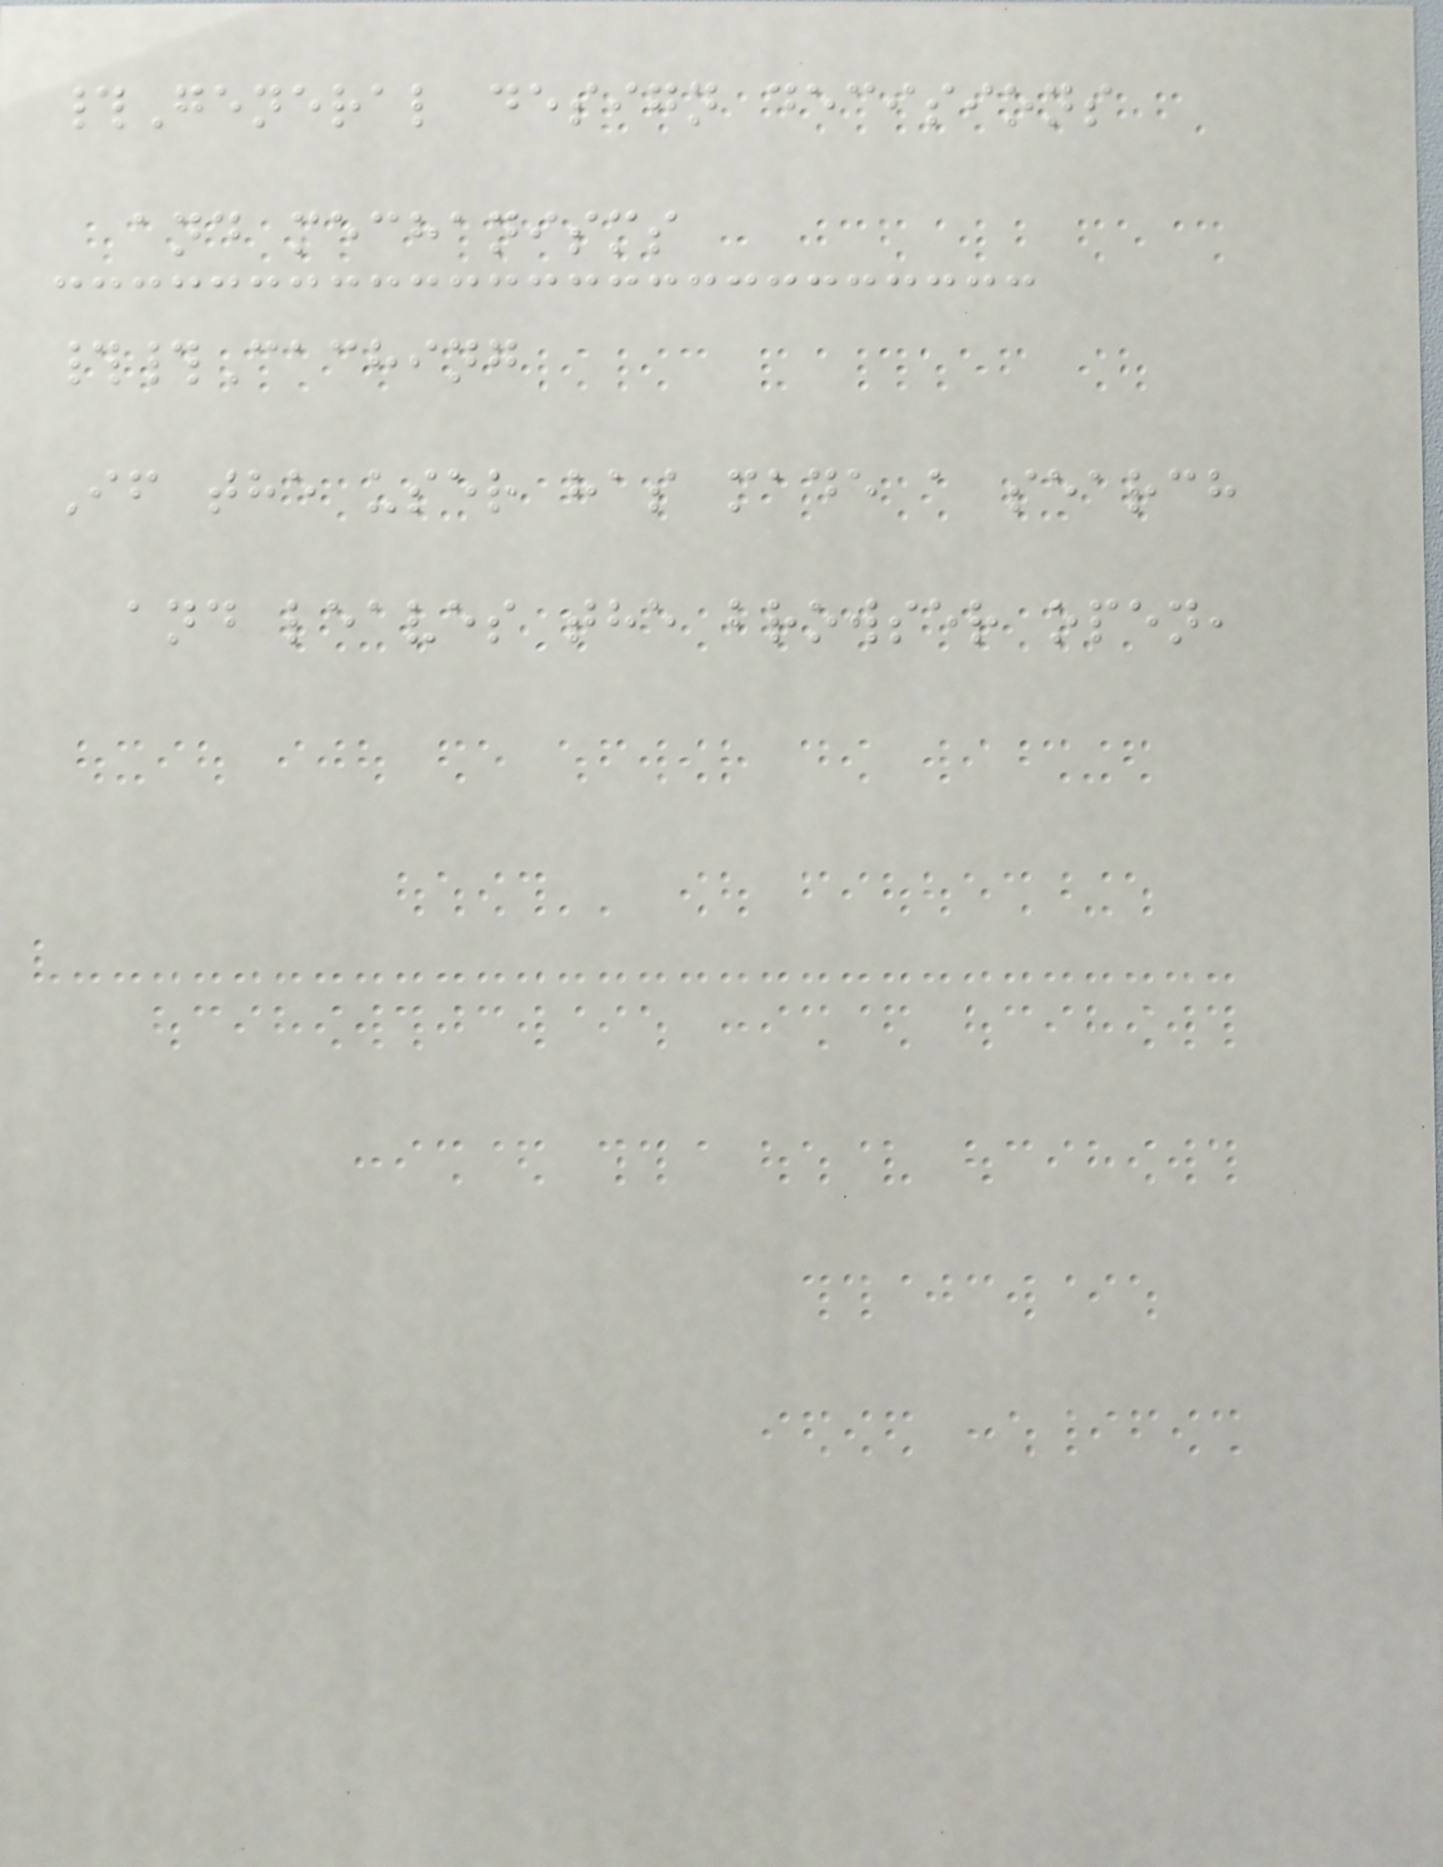#General design decisions
and mechanisms
##Caching
If the user has made a search
and leaves the browser open,
